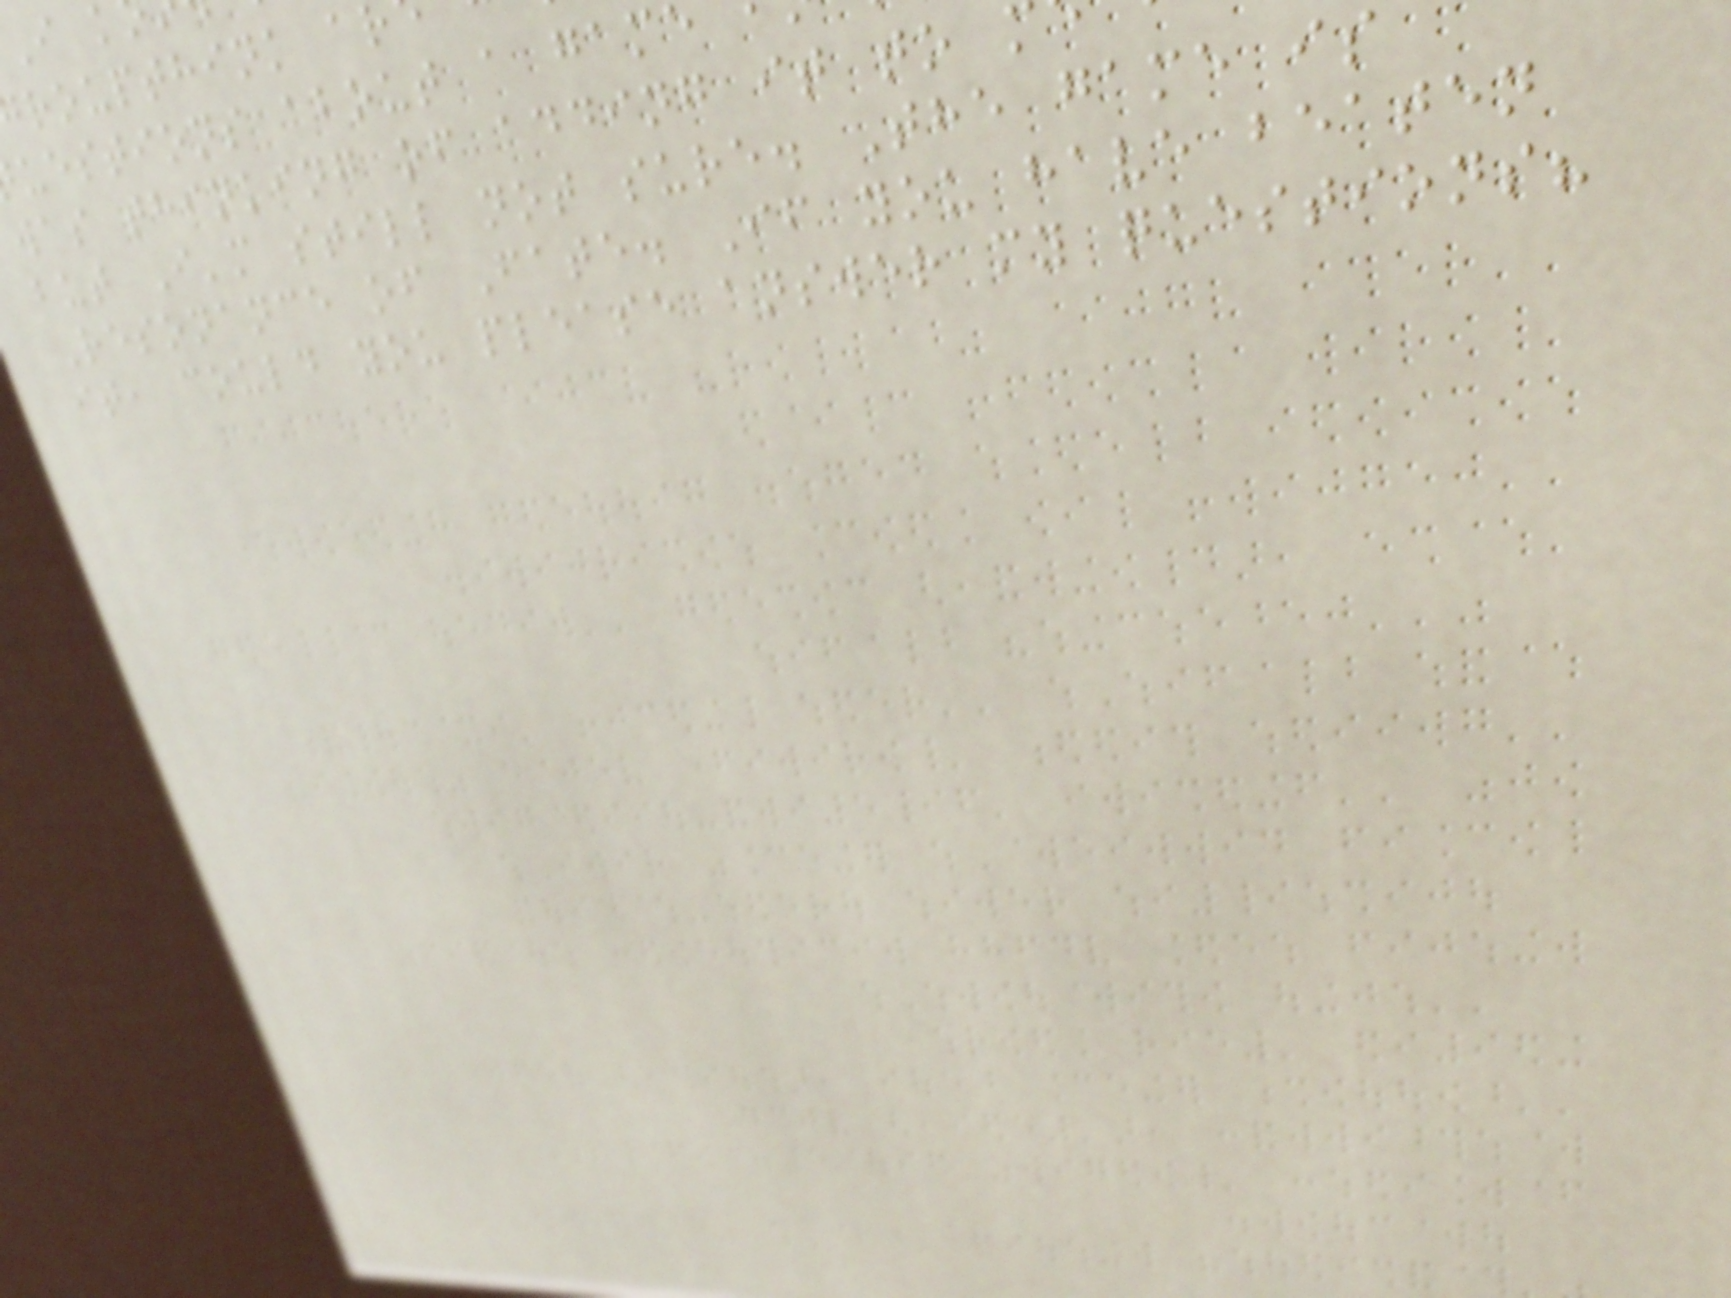roupthink ar
uestions about a gam
was thinking of adding it to
but I'm still not sure. The game is
Resonance of Fate. If you have beaten
it, could you please answer my questions?
